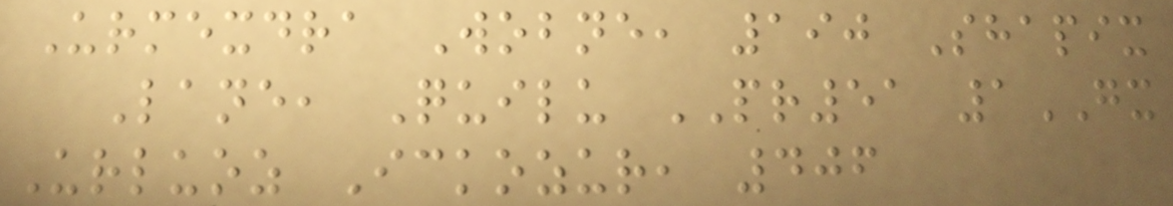Urmexdra Wobne, 190 Shapix
Lane, Quilu PR51 1GX
Urluoz Ickozur, 406
